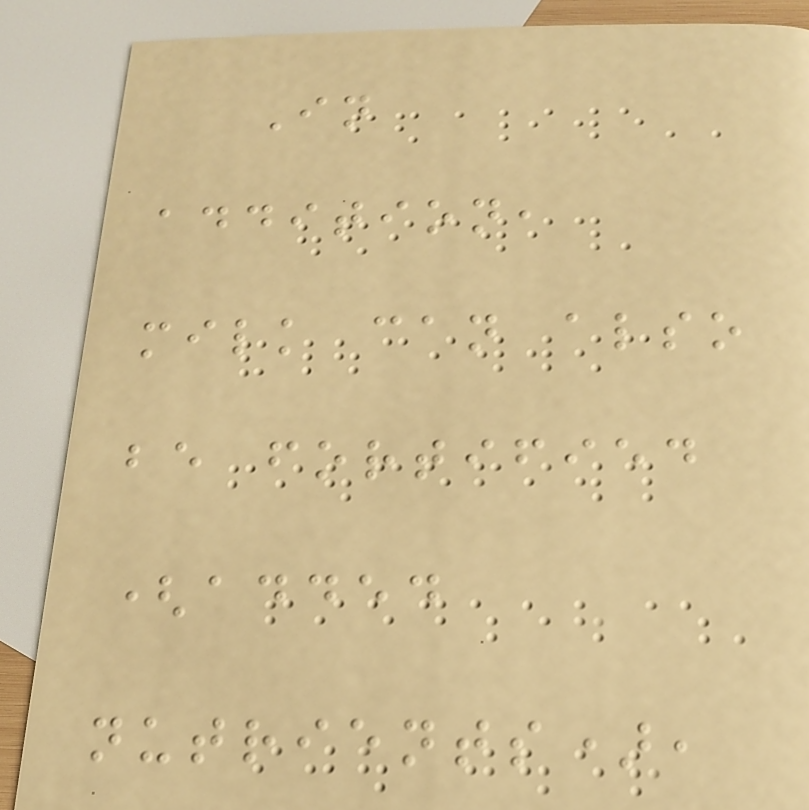In
addition,
milk can also
be fortified
(added
nutrients),
